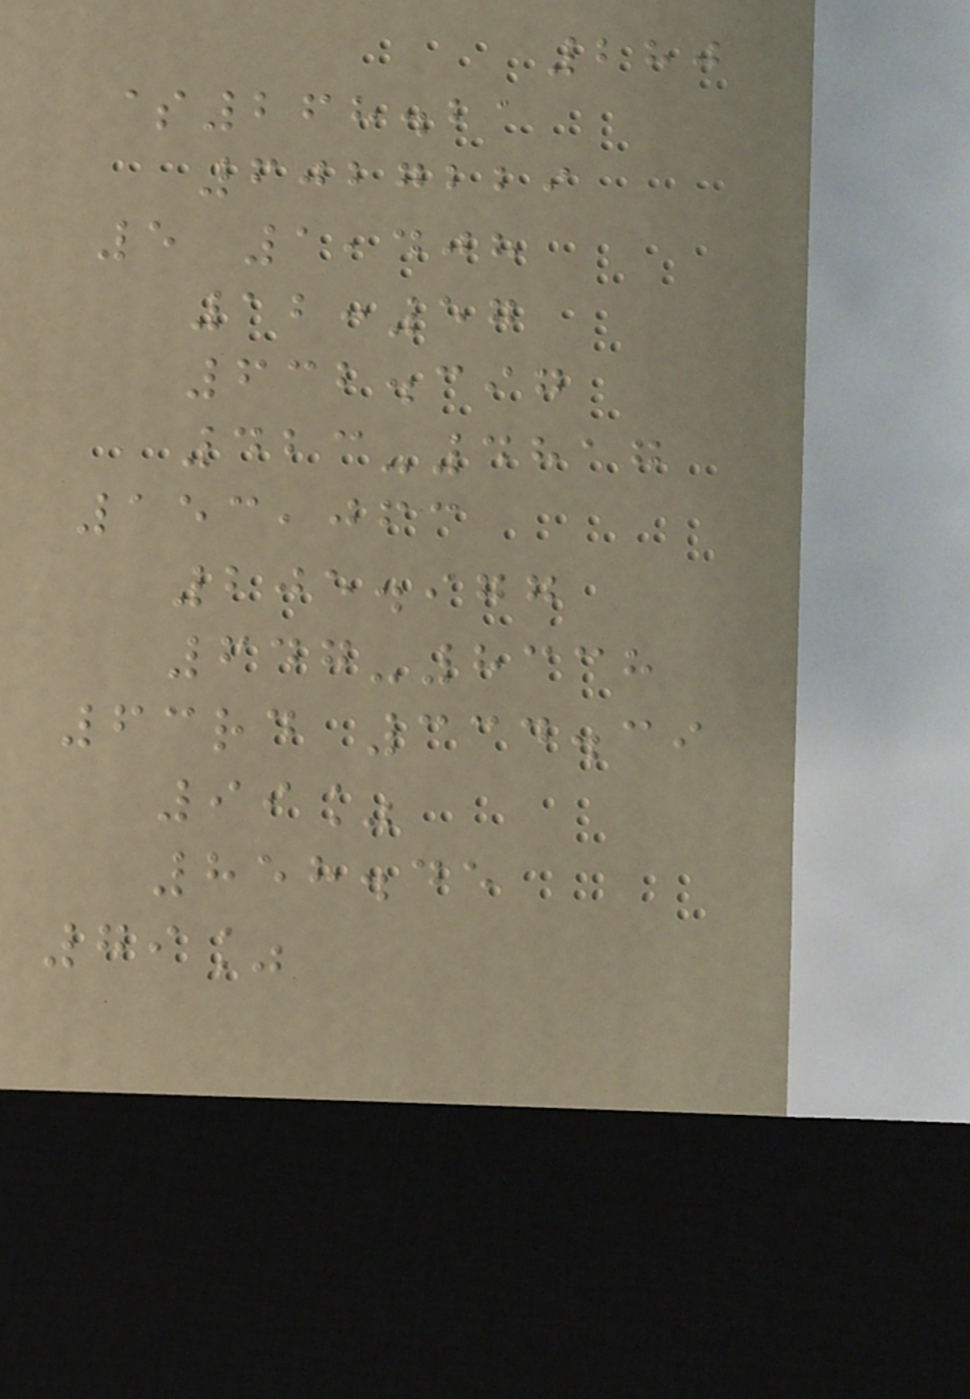280
$268.21
6027229
5 1,408
12:57
632.397
423-4817
153,063
205.977
647-8338
63rd 334.39
99%
858.45
79%
